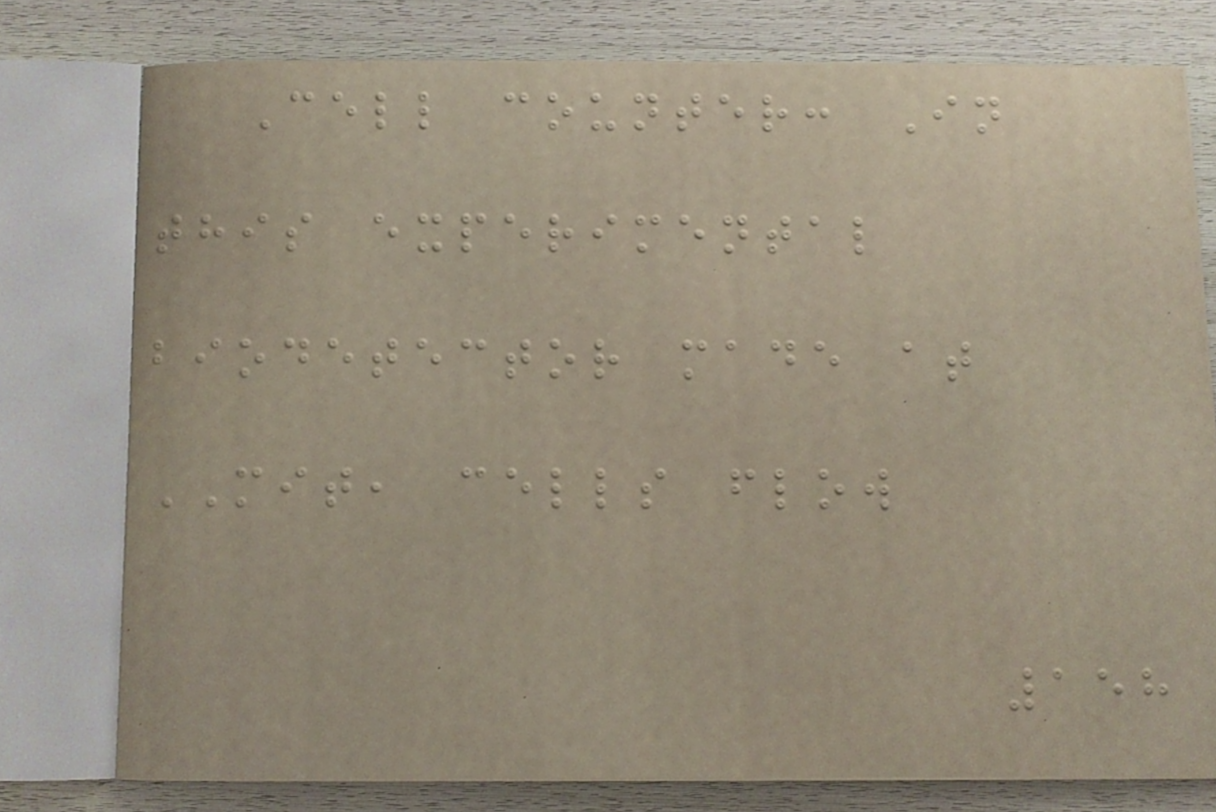Cell counter: In
this experimental
biodetector made at
MIT, cells flow
158
